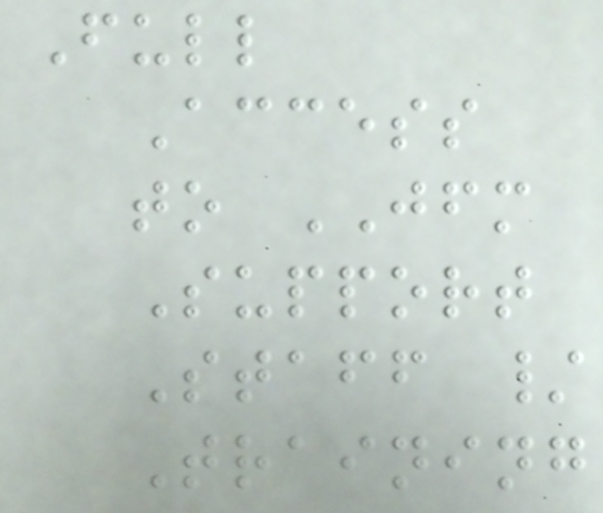Full
Access
to JFM
Support
Staff /
Training
